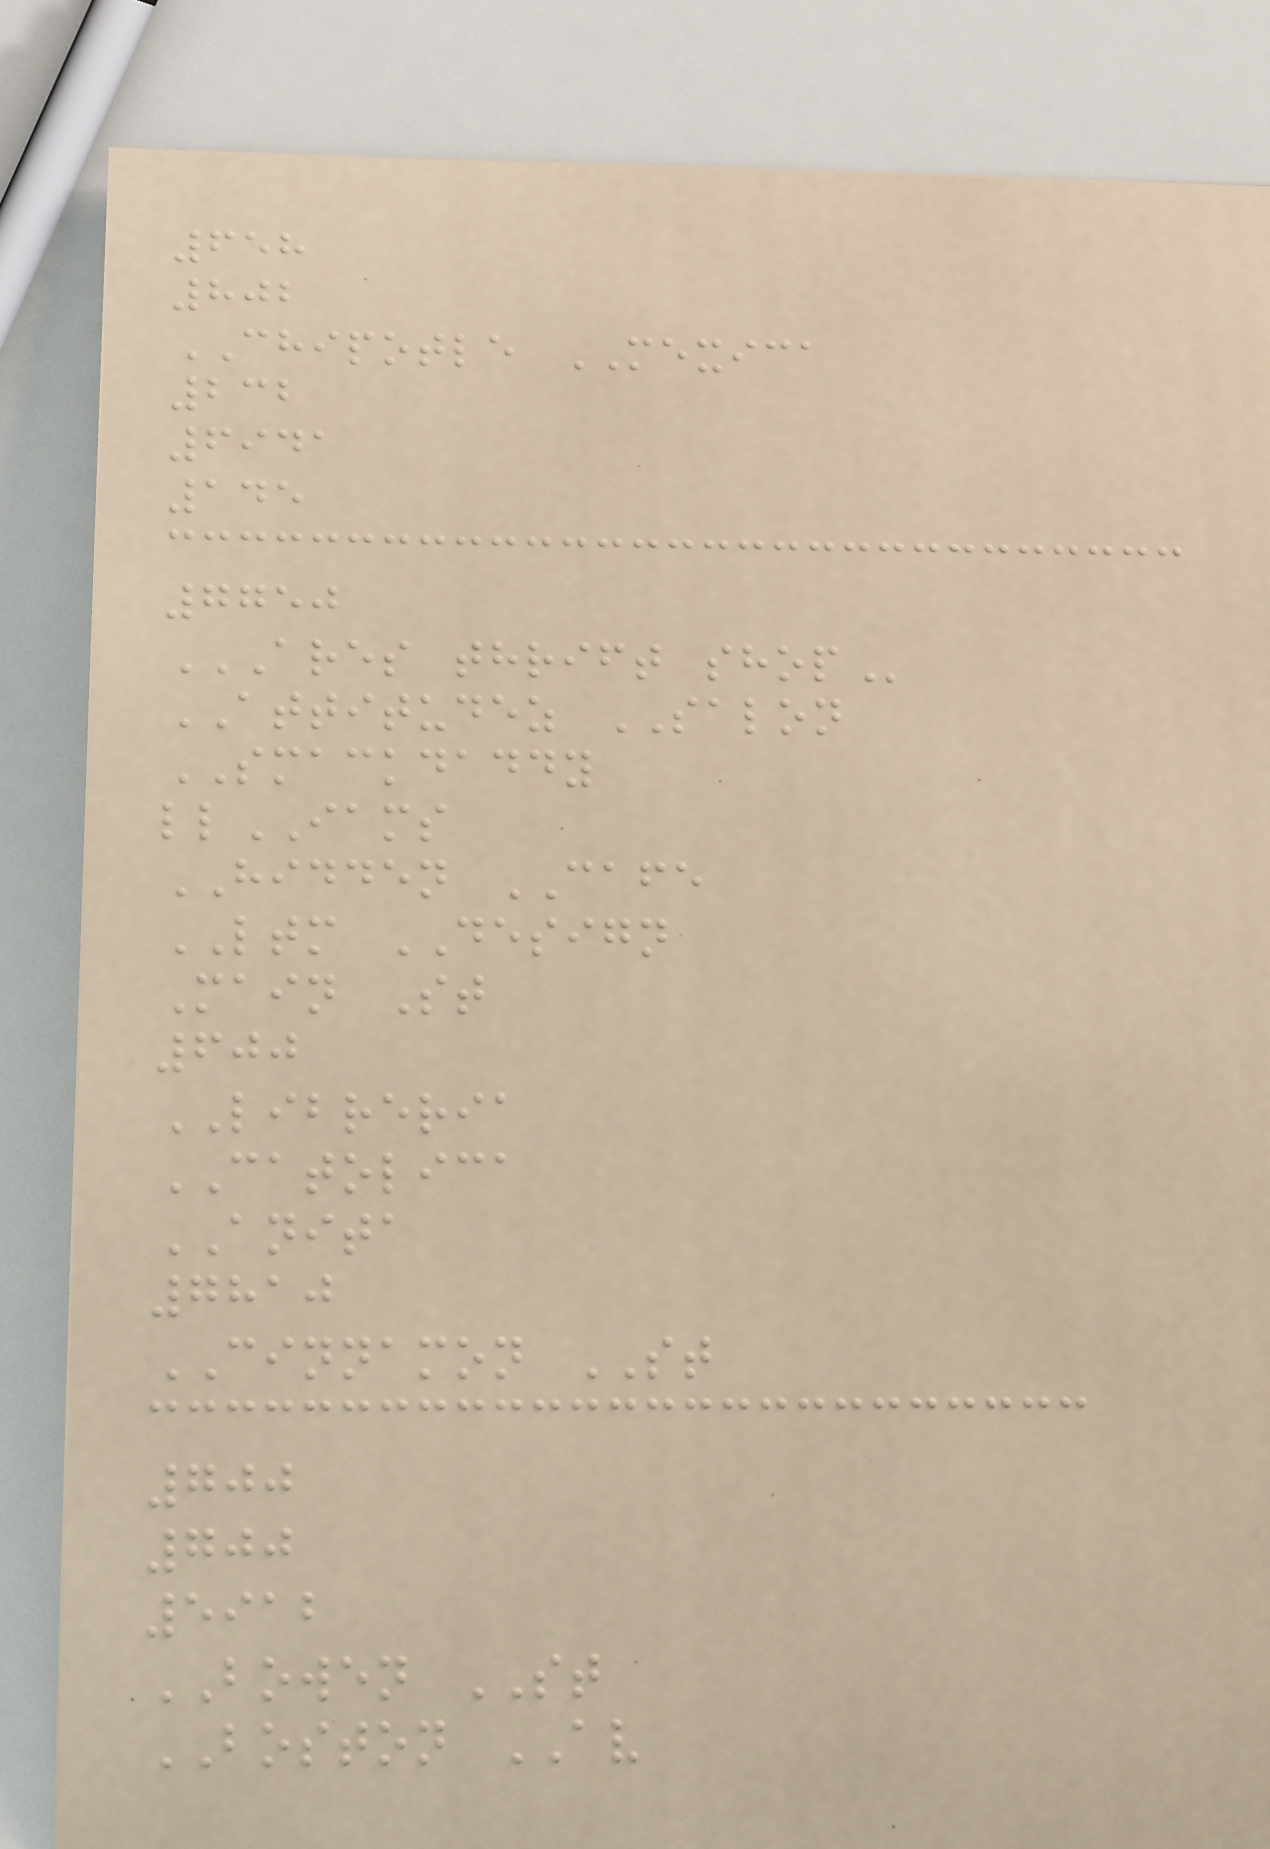658
802
CHIPOTLE MEXICA
232
6941
145
7750
ARES THRIFT SHOP
ATTITUDEZ SALON
SMACKDADDY
llIAMS
HIDDEN CAFE
LTM DESIGN
Main St
600
LIBRERIA
CATOLICA
ANITA
7810
CINNAMON ST
700
700
5912
BOWEN ST
BOSTON AV
